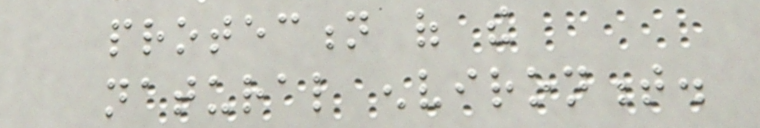protection of the
natural environment.
